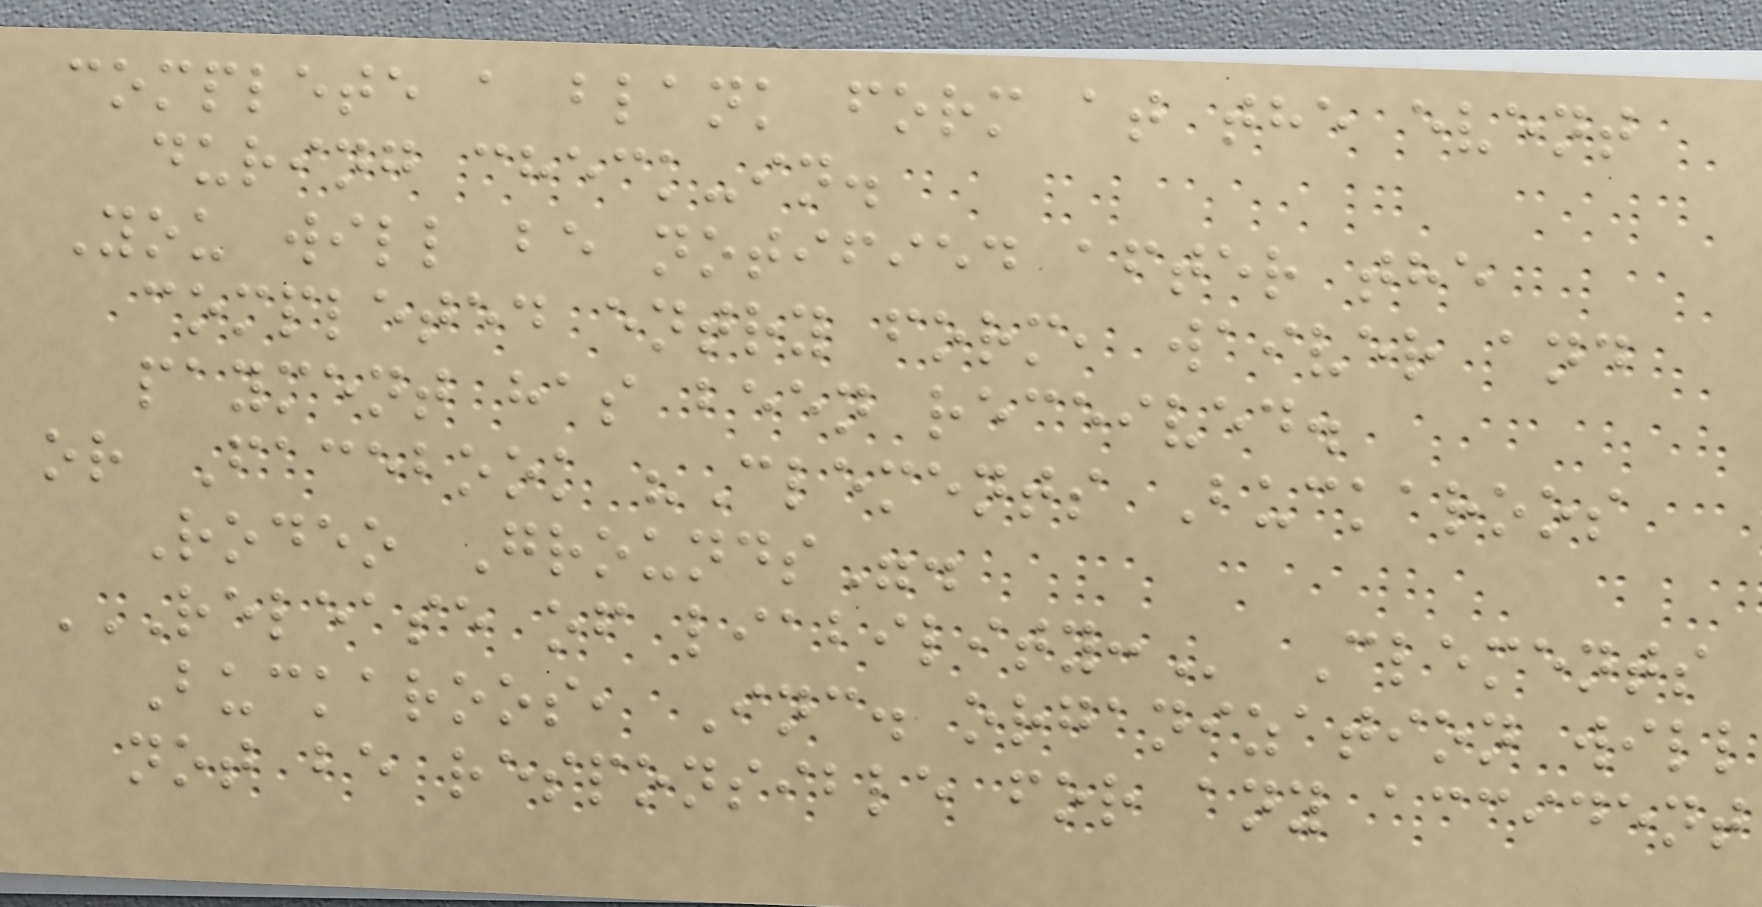complete a blank form at the event
during check-in.
You will be notified after the
completed entry form, waiver and
payment has been received.
or Facebook "Clements Buckaroos
Rodeo Grounds".
RELEASE OF LIABILITY: Clements
Buckaroos, Inc. organization will
not be responsible for any accident
